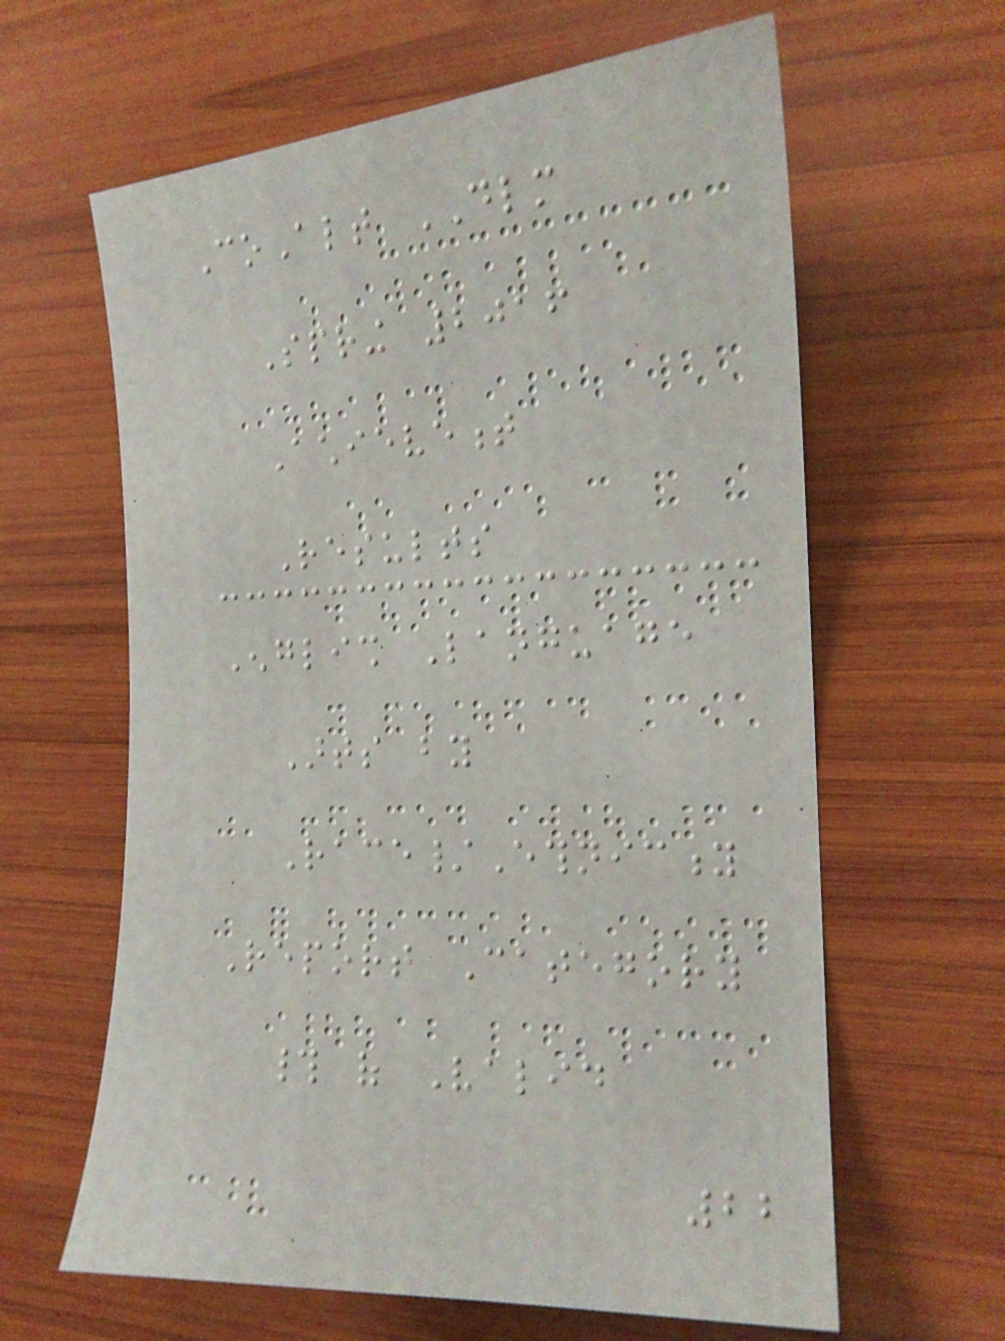CoAlt DLM
Spring 2016
Achievement
Results
English Language
Arts by
Race/Ethnicity
Report Category
# of Valid
22
